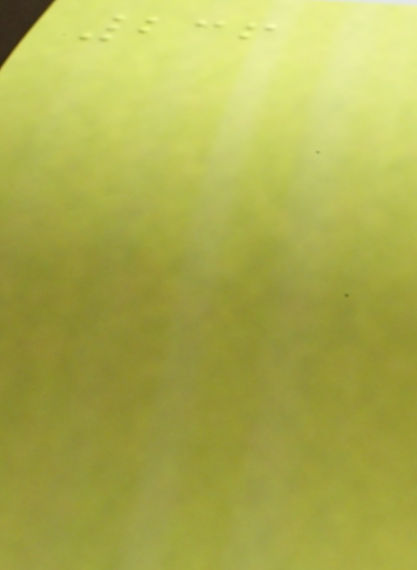236
